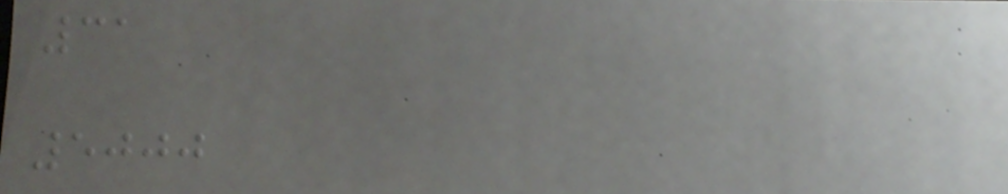31
5000
